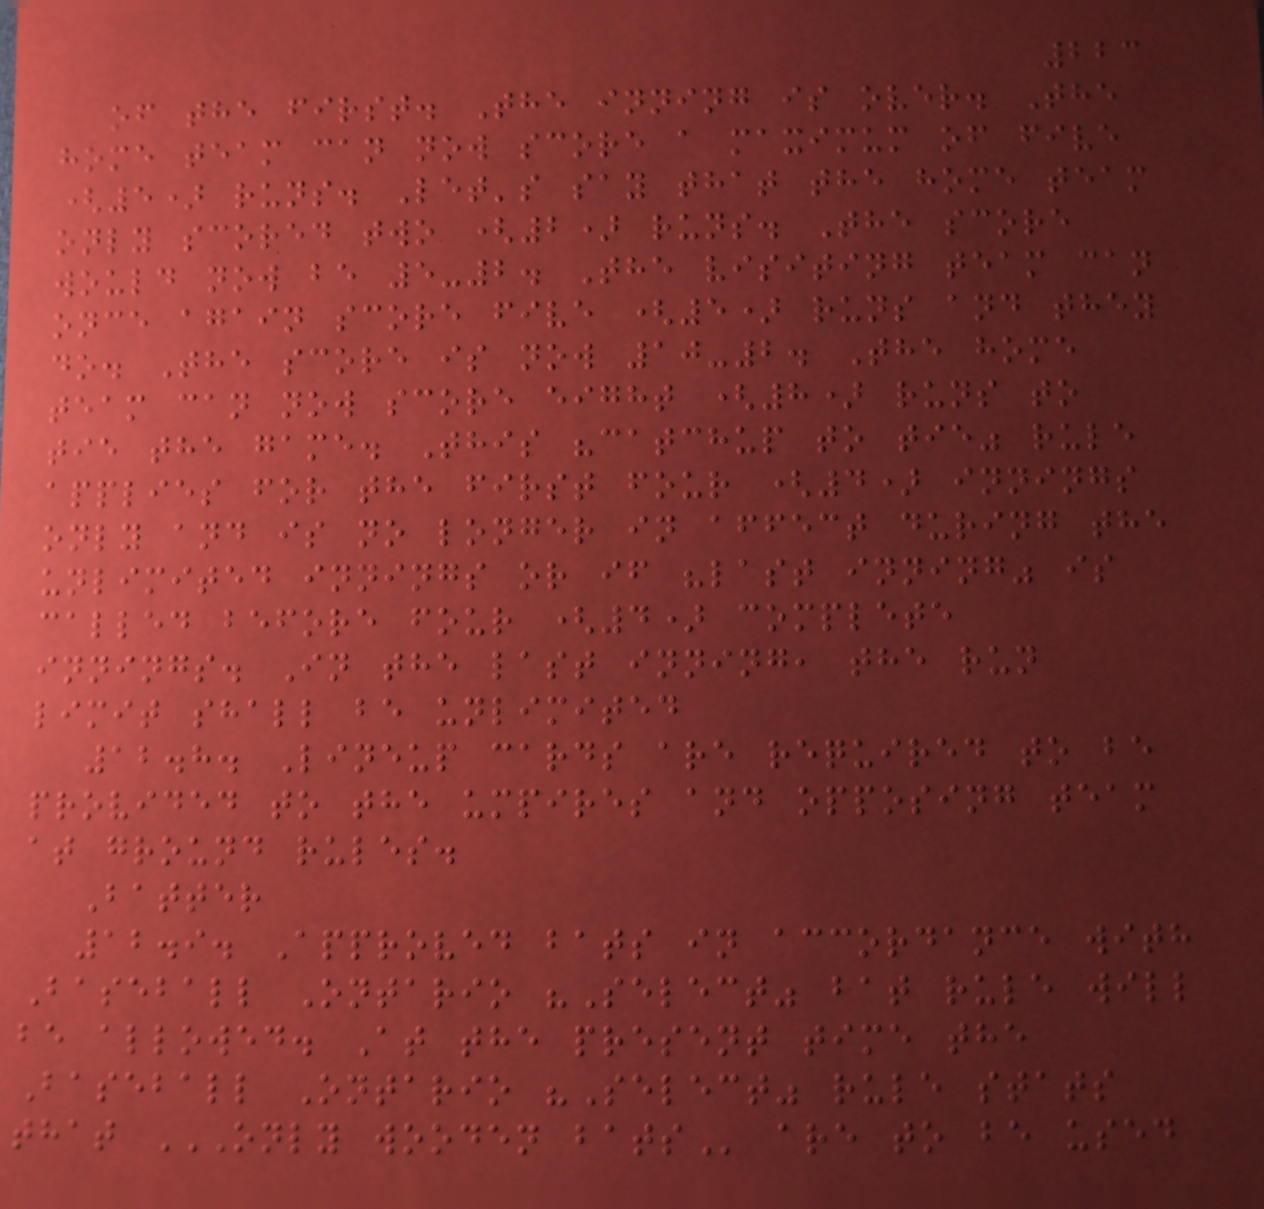223
of the first. The inning is over. The
home team can now score a maximum of five
(5) runs. Let's say that the home team
only scored two (2) runs. The score
would now be 5-2. The visiting team can
once again score five (5) runs and they
do. The score is now 10-2. The home
team can now score eight (8) runs to
tie the game. This "catchup to tie" rule
applies for the first four (4) innings
only and is no longer in affect during the
unlimited innings or if "last inning" is
called before four (4) complete
innings. In the last inning, the run
limit shall be unlimited
12.8. Lineup cards are required to be
provided to the umpires and opposing team
at ground rules.
Batter
12.9. Approved bats in accordance with
Baseball Ontario "Select" bat rule will
be allowed. At the present time the
Baseball Ontario "Select" rule stats
that ONLY WOODEN BATS are to be used
